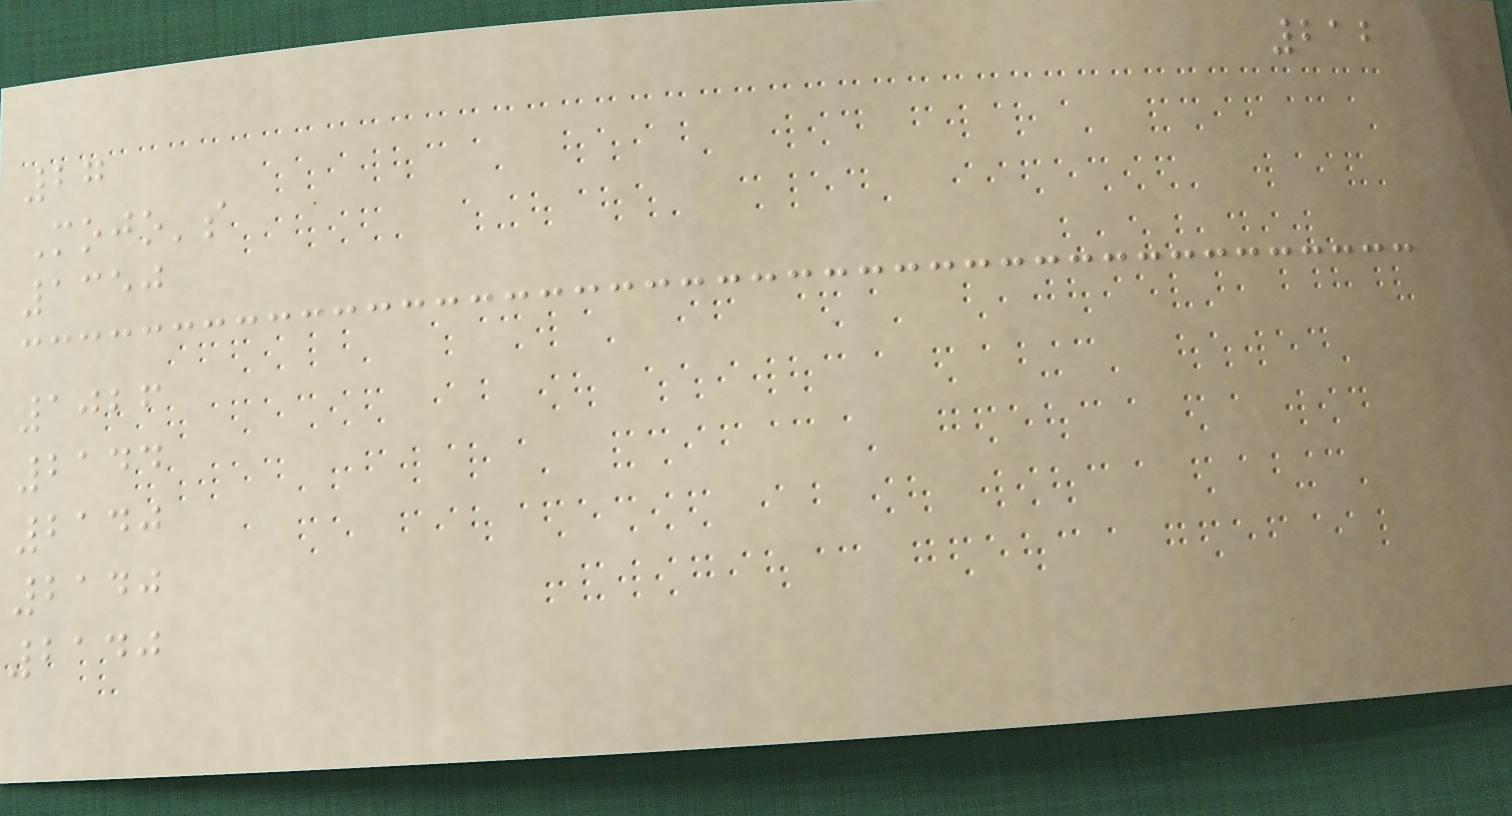212
27
Mojo's
1350
1026
2144
2140
2140
2140
